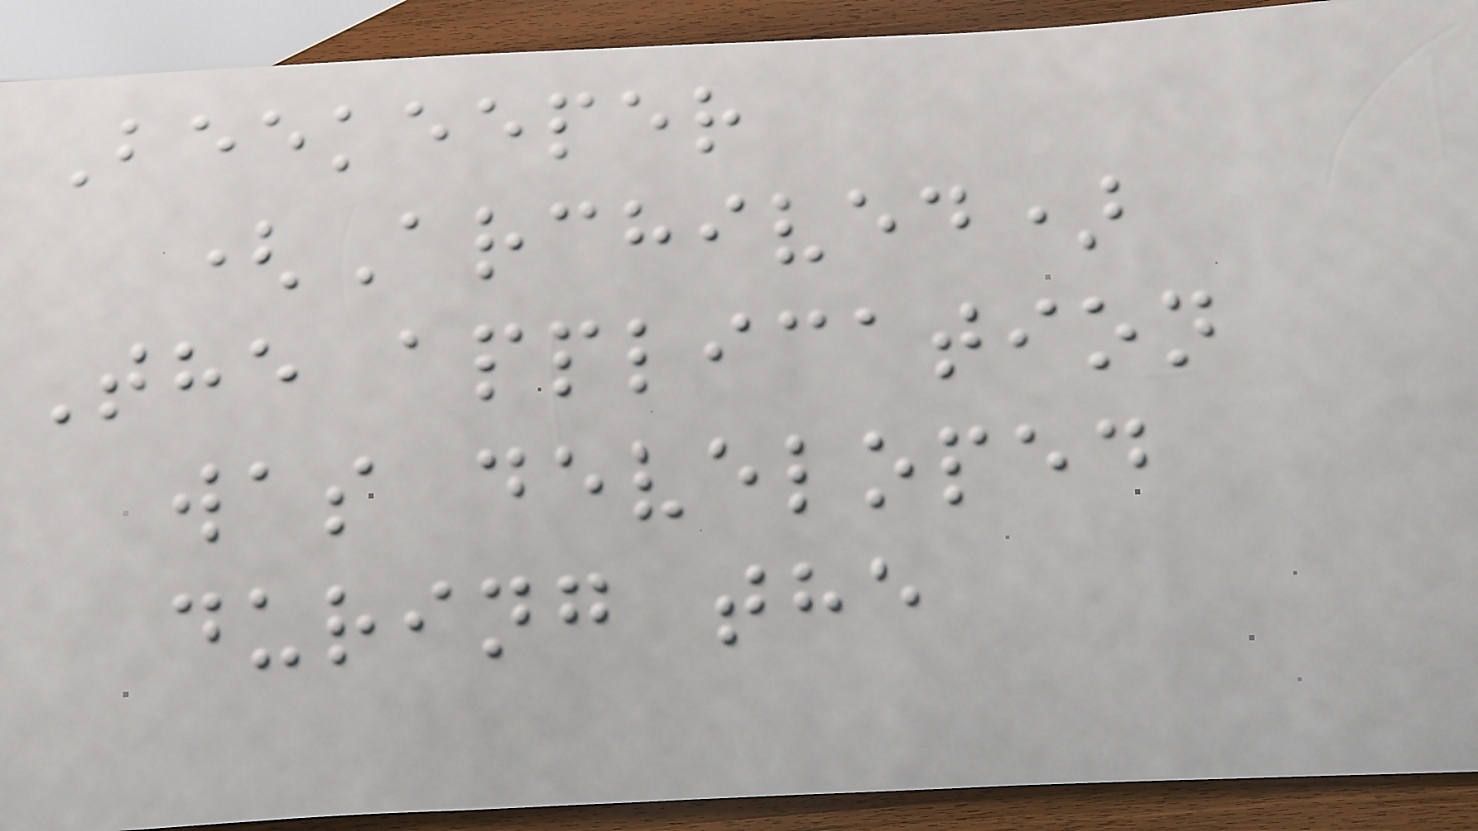Beekeeper
(Archived)
The application
was developed
during the
